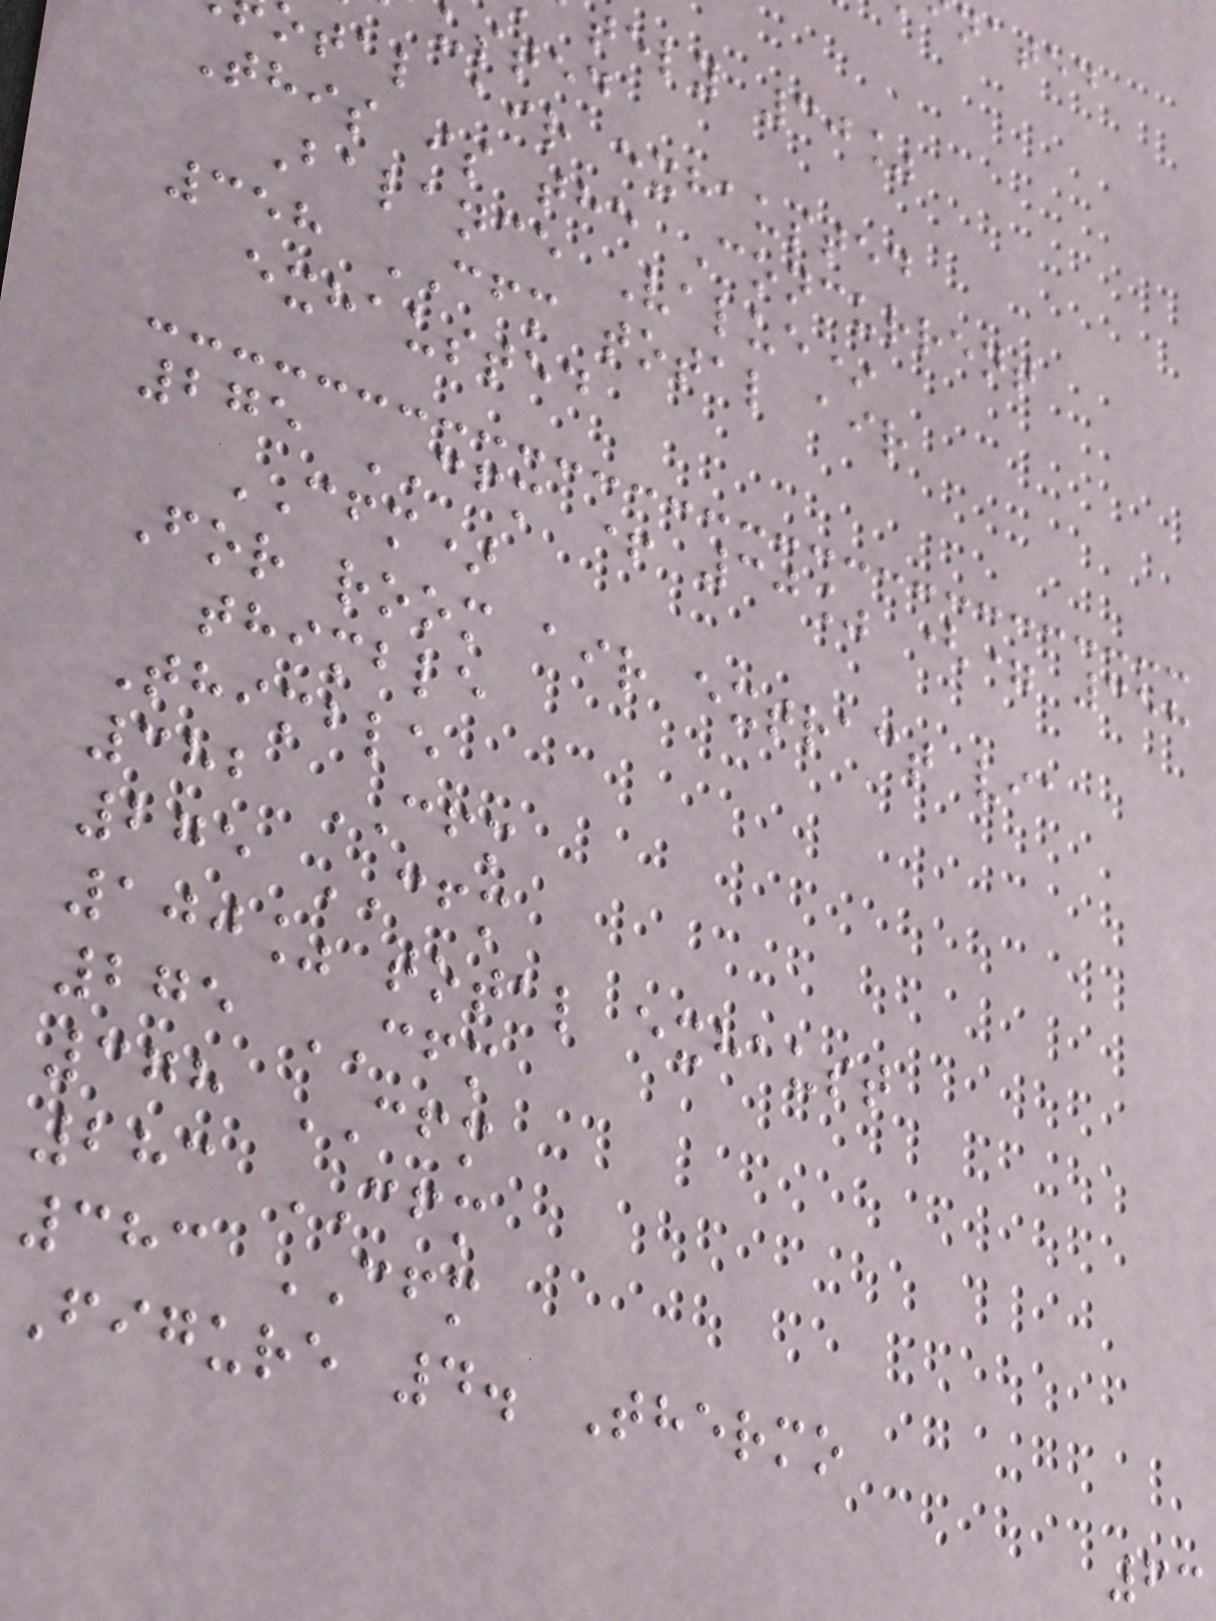tely 30%
usted
tal air exhausted
This is the Concurrent
Balance Value*
358 CFM total air
exhausted
275 CFM + 30% (= 358
CFM)
For room air extract via
thimble
Thimble
382 CFM
275 CFM
100% total exhaust
275 CFM
378 CFM
283 CFM
383 CFM
Figure 4. Thermo
63
